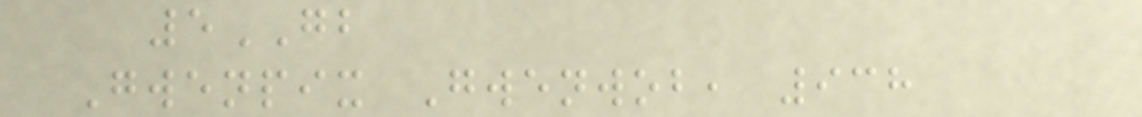5GB
Gwenpix Gwenwob, 938
